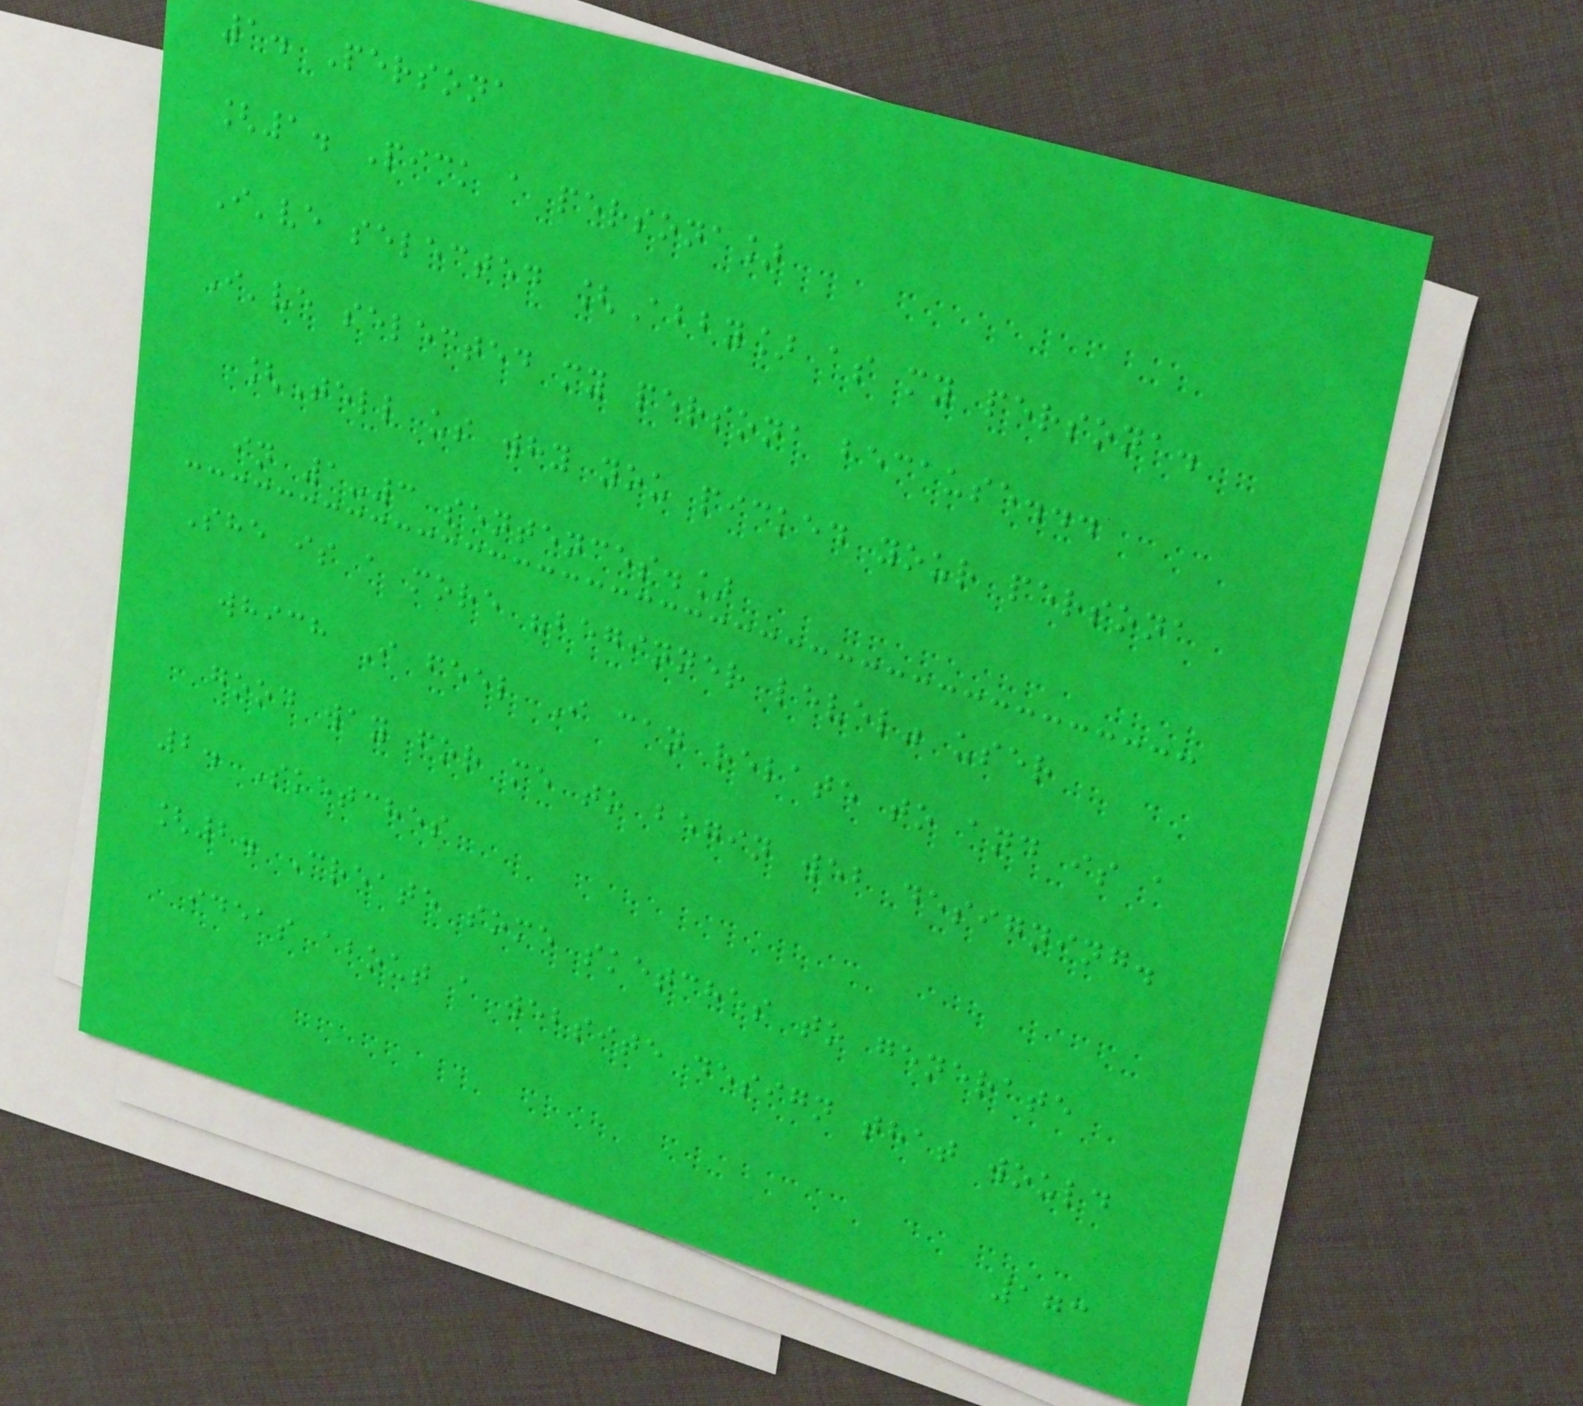1. Persona
[1. Pick a persona]
I've selected [Abby] as my persona.
I've selected my persona because...
[Tell us why you picked your persona
in 1-3 sentences.]
She is a more "beginner level" user
which I feel I can relate to and is a
good way for me to begin web designing.
2. Sketches
[2. Create some sketches to generate
ideas about a website design that would
173
